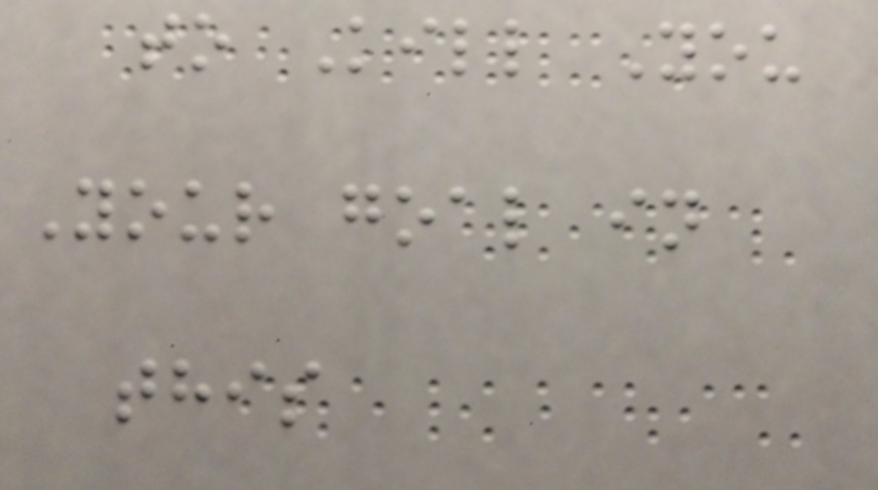to Kill You
Your goal in
this
